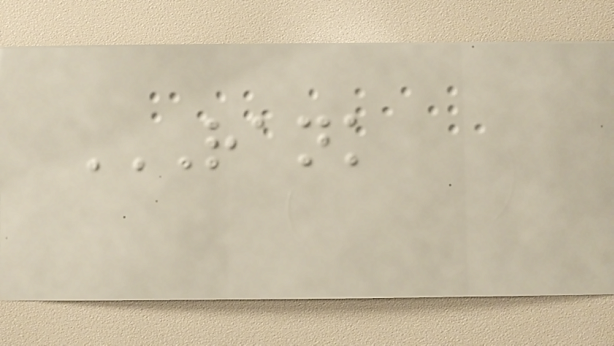RANK
